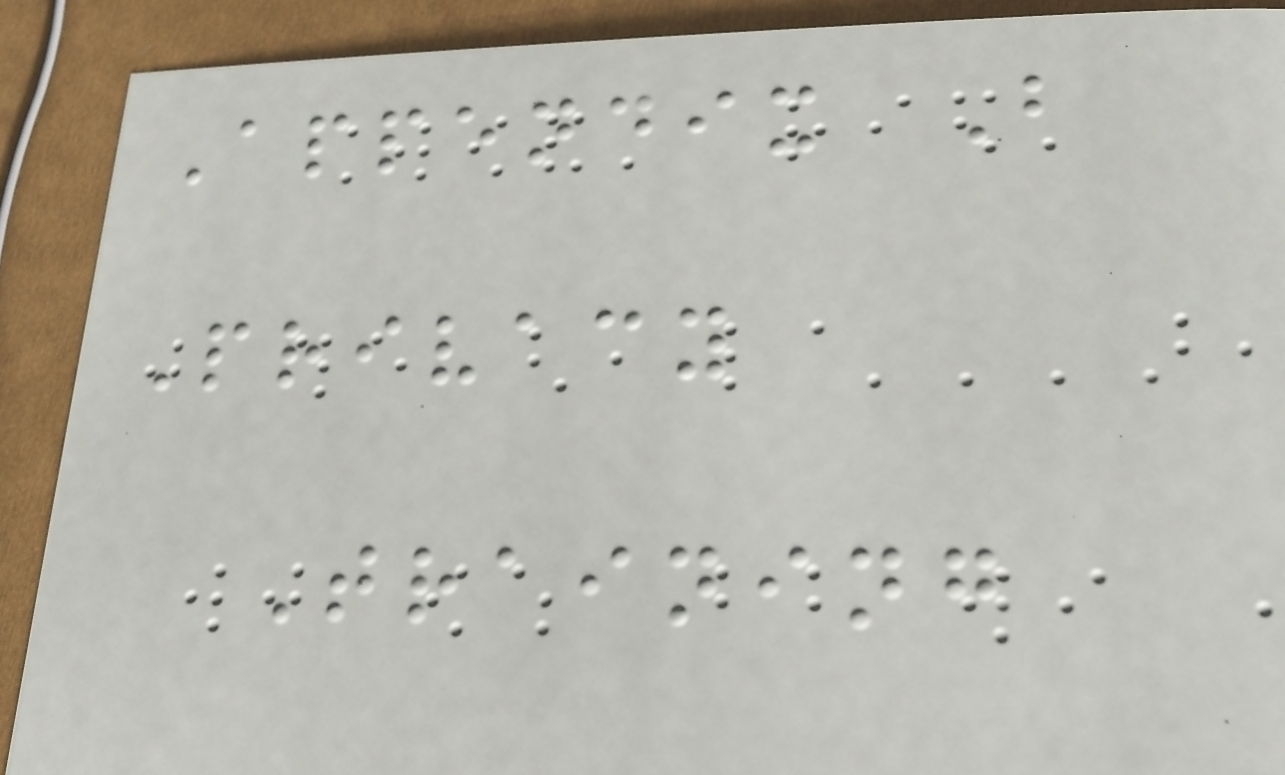Appendix B
Privacy
Training
